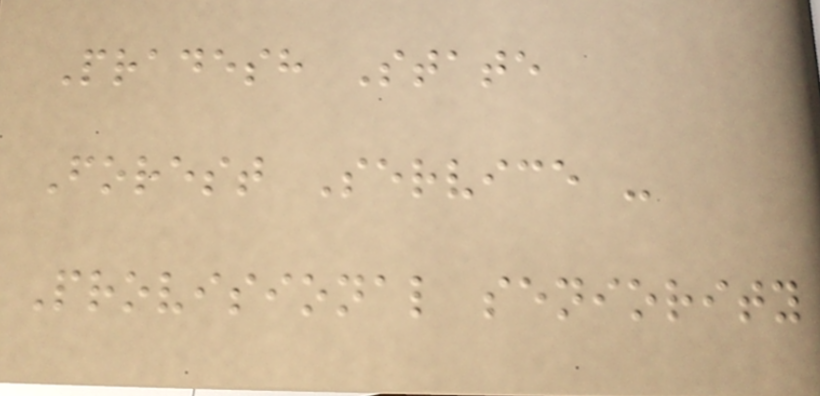Pradesh State
Forest Service -
Provisional seniority
